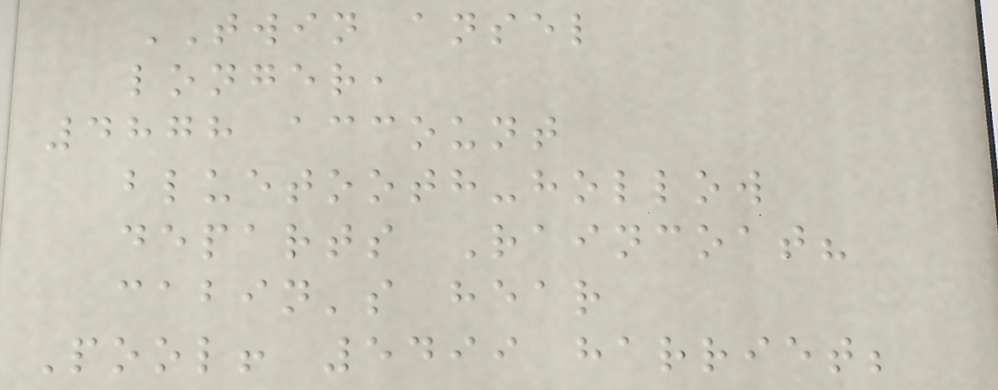TWIN ansel
longer,
4878 account
bluetooth-hollow
departs Raincoat?
cabin's hear
Pool! 5499 harriet;
